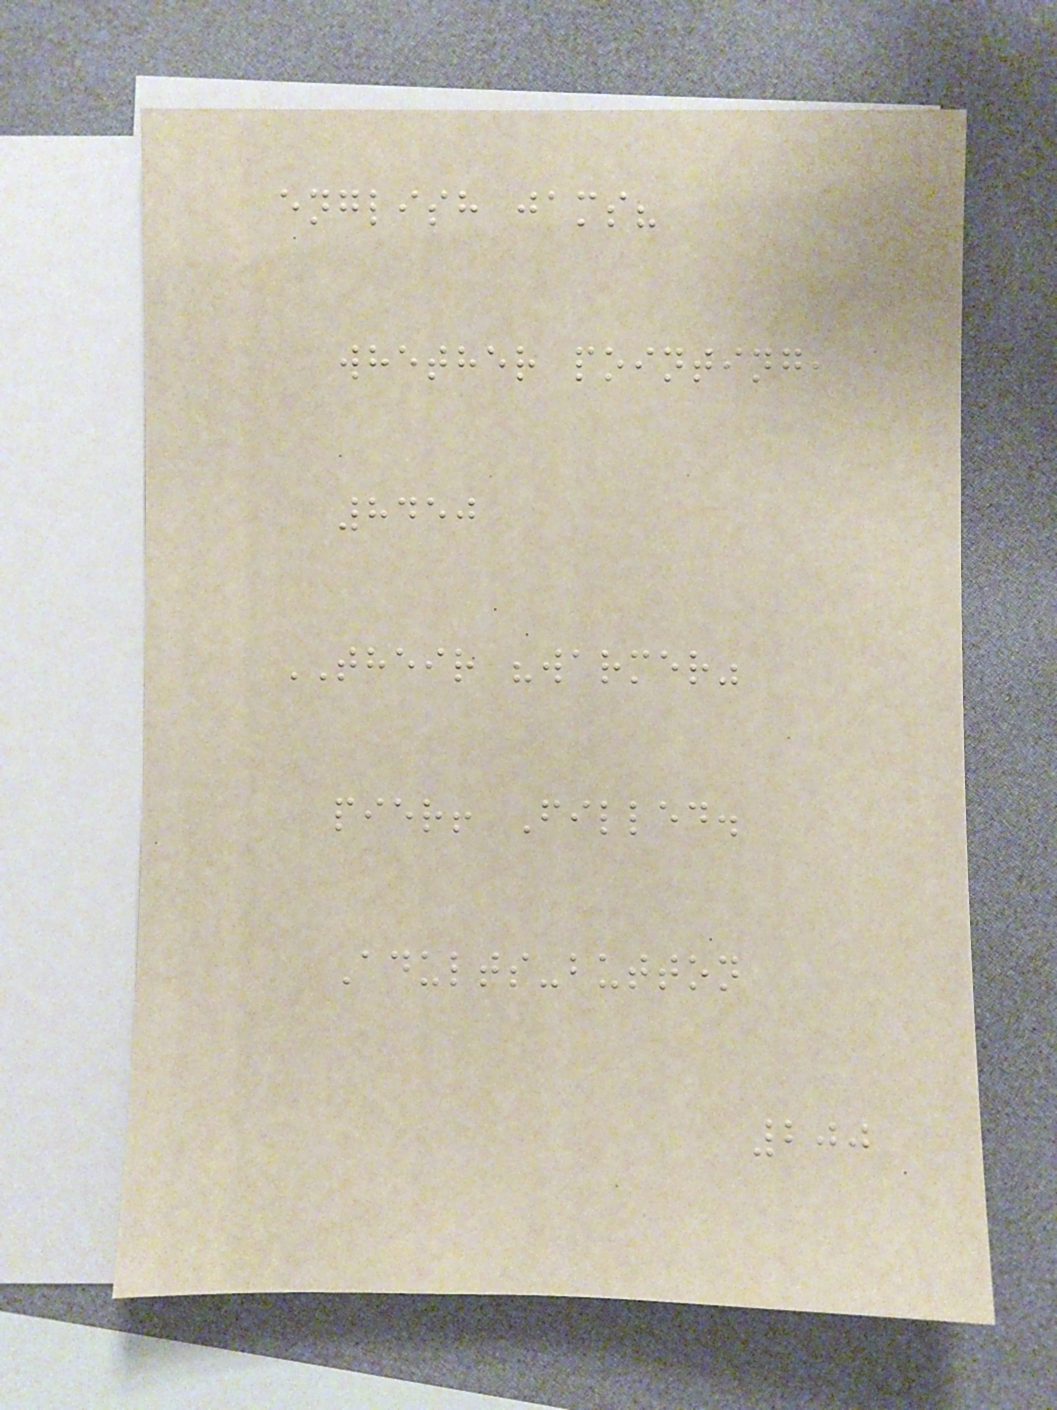english jams?
whether pointing,
8450
THEIR "warmer"
pier! Filled.
Adults-button
200
